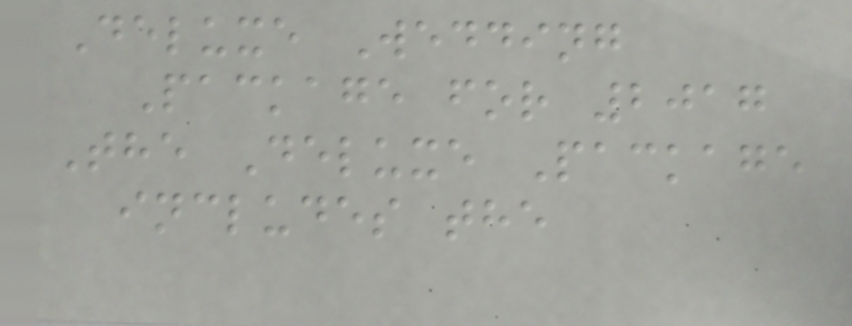Deluxe Wedding
Package for 2017
The Deluxe Package
includes the
